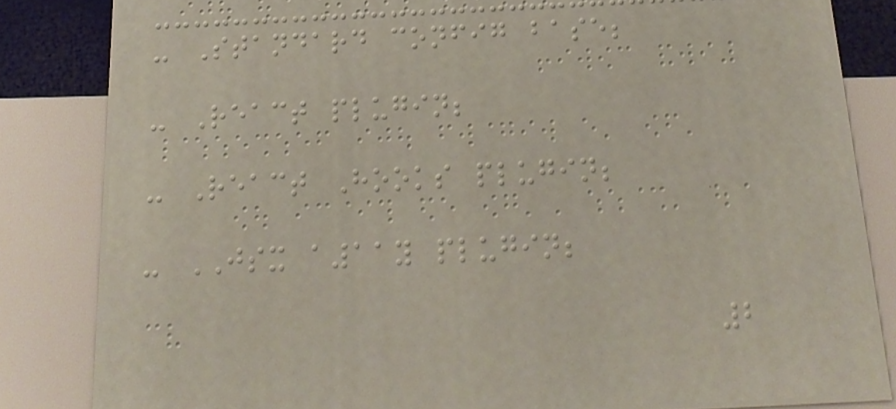- Standard config base;
- React plugin;
- React Hooks plugin;
- JSX a11y plugin;
2
